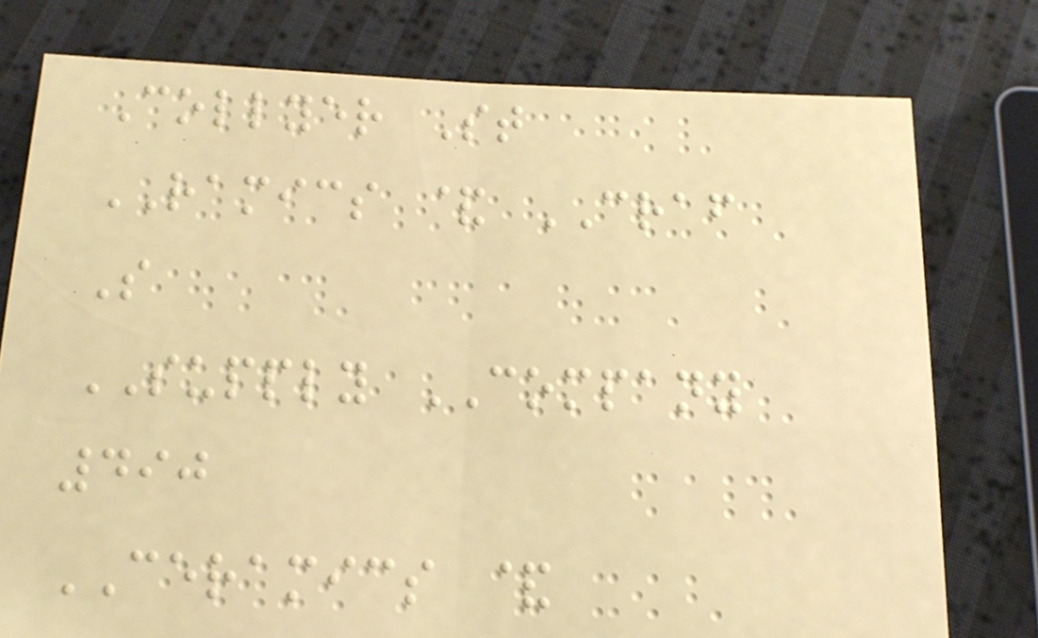Collyer St
RAMICS & CRAF
S
SUPPLY COMPANY
490
CERAMICS &
